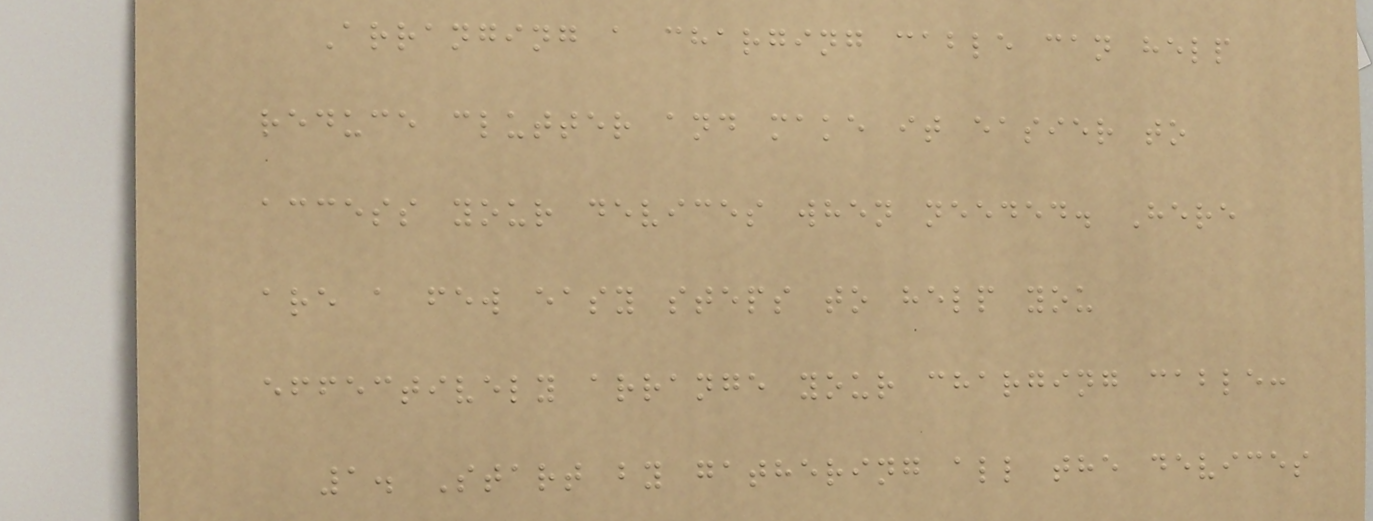Arranging a charging cable can help
reduce clutter and make it easier to
access your devices when needed. Here
are a few easy steps to help you
effectively arrange your charging cable:
1. Start by gathering all the devices
